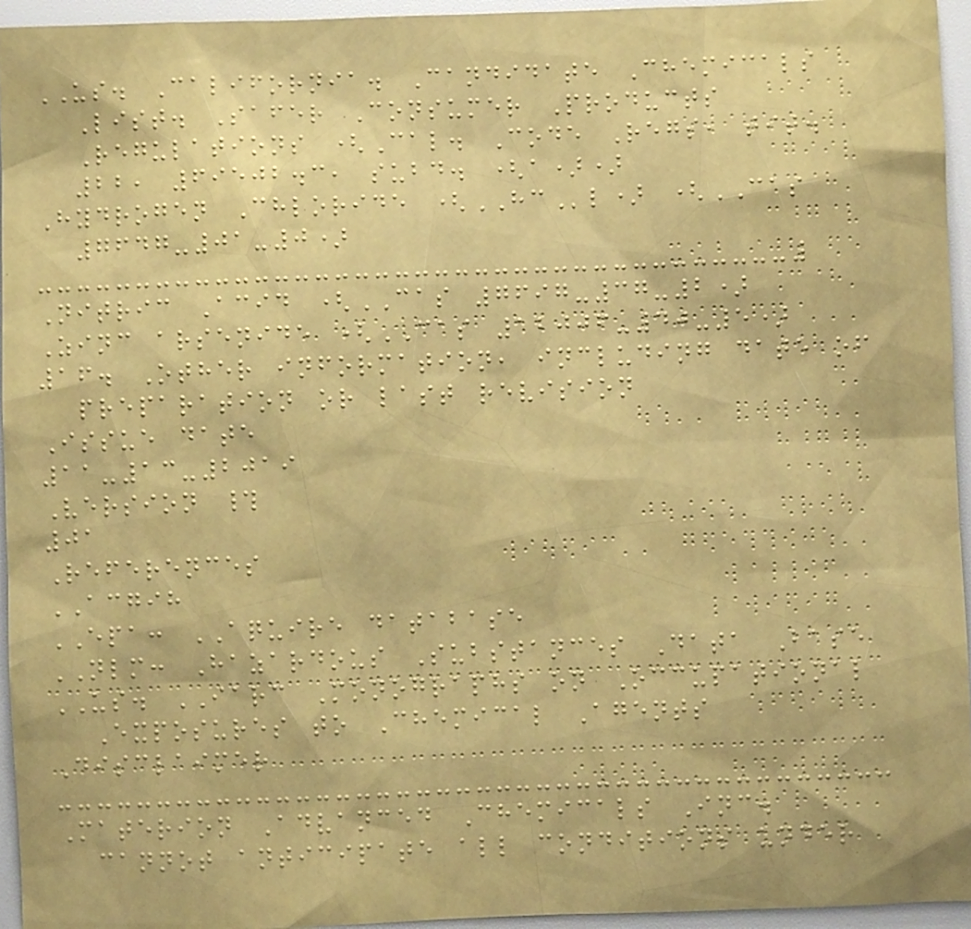US. California. Candidate Chemicals
List. Safer Consumer Products
Regulations (Cal. Code Regs, tit.
22, 69502.3, subd. (a))
Hydrogen Chloride (HCl) (CAS
7647-01-0)
Nitric Acid (CAS 7697-37-2)
Zinc arsenide (CAS 12006-40-5)
16. Other information, including date of
preparation or last revision
Issue date
11-13-2019
Version #
01
References
ACGIH
EPA: AQUIRE database
NLM: Hazardous Substances Data Base
US. IARC Monographs on Occupational
Exposures to Chemical Agents
Disclaimer
Materion Advanced Chemicals Inc.
cannot anticipate all conditions under
